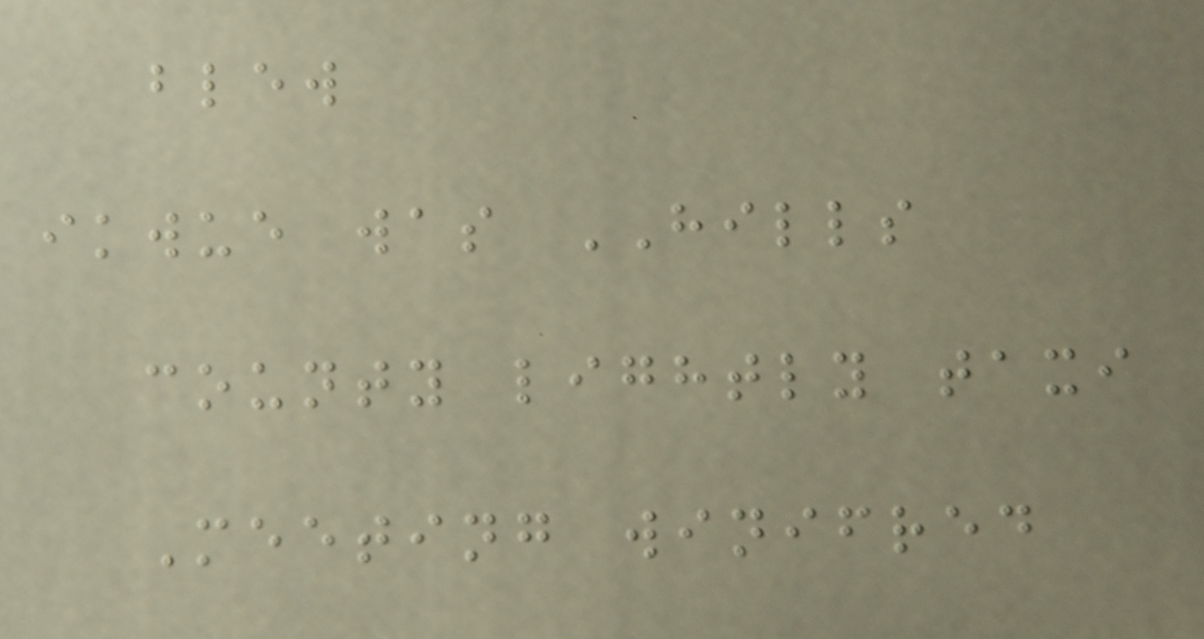blew
ikwue was HILLS
county lightly taxi
Meeting winifred
